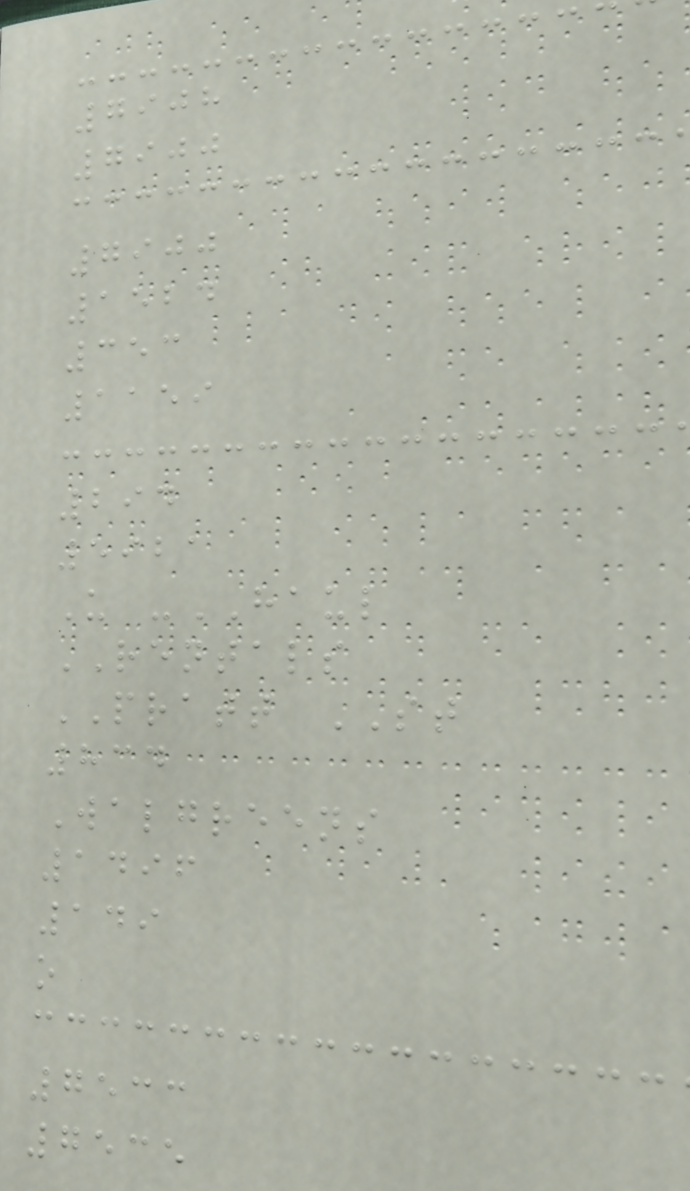7908
7900
7900
1524
353
1159
294
5921
U -HAUL
RENTALS
PRATT ST
834
Walgreens
1496
149
o
7533
7535
